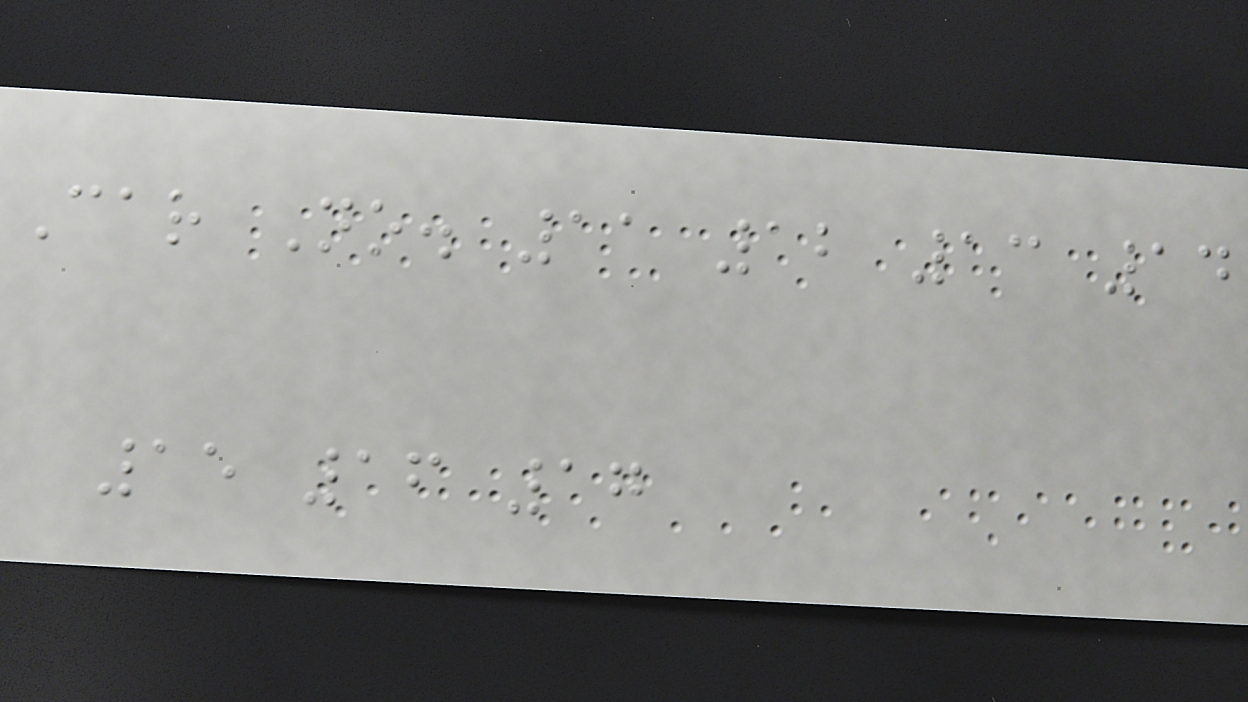Car No. 11 12 13 14
15 16 17
